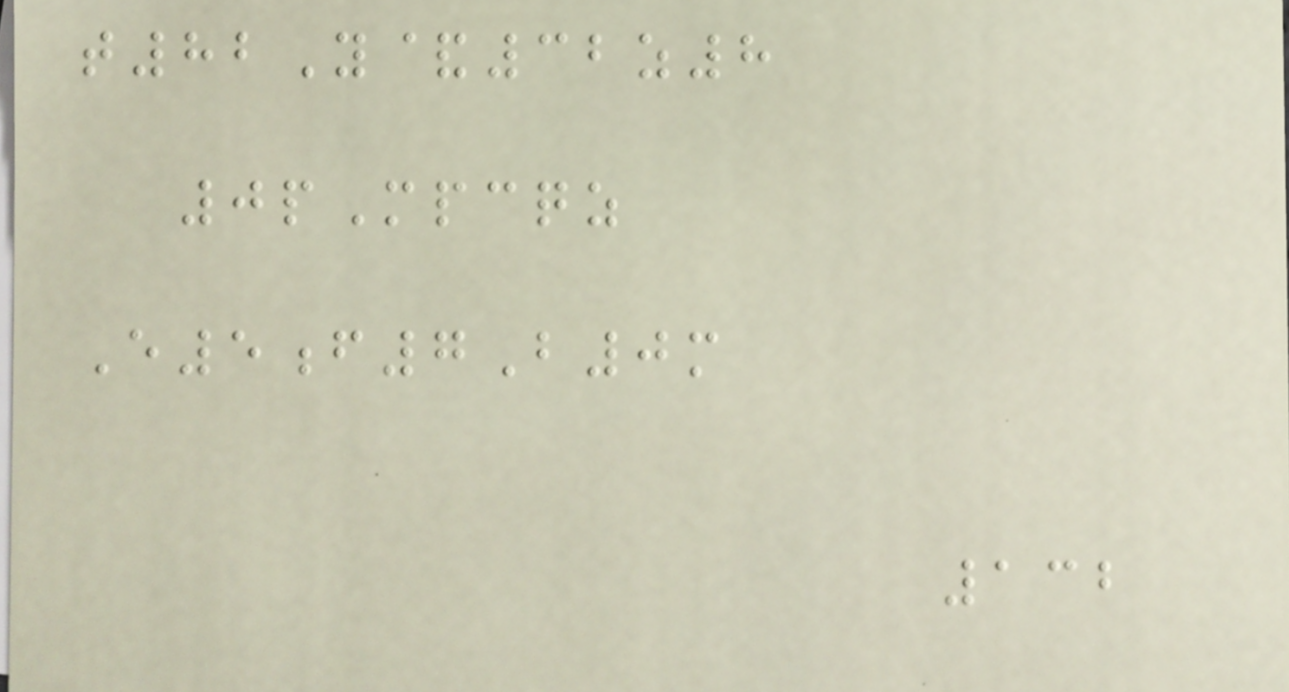t82Y&32z8
0pMpcqz
E5f7B0m
132
